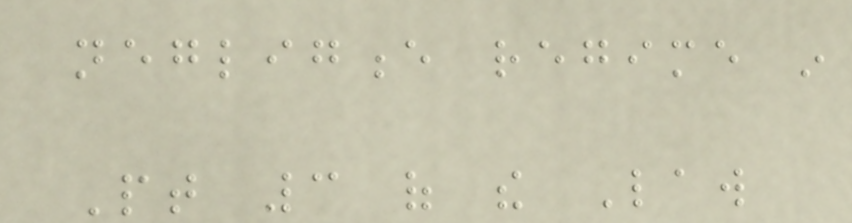negligence regime in
Pt 3 of the Law
